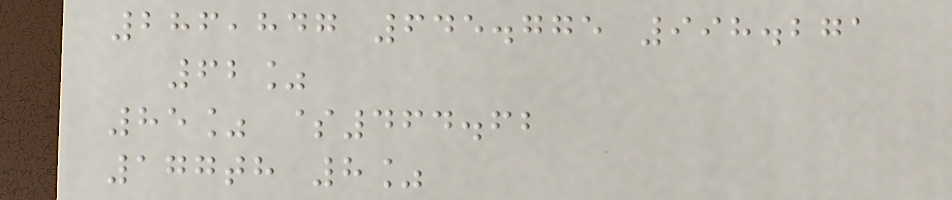286,847 645.775 998.271
62%
85% $464.62
177th 8%
